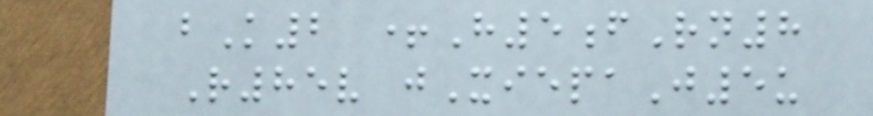bK2 +H5fRn8
R85v jXiepaJ5u
